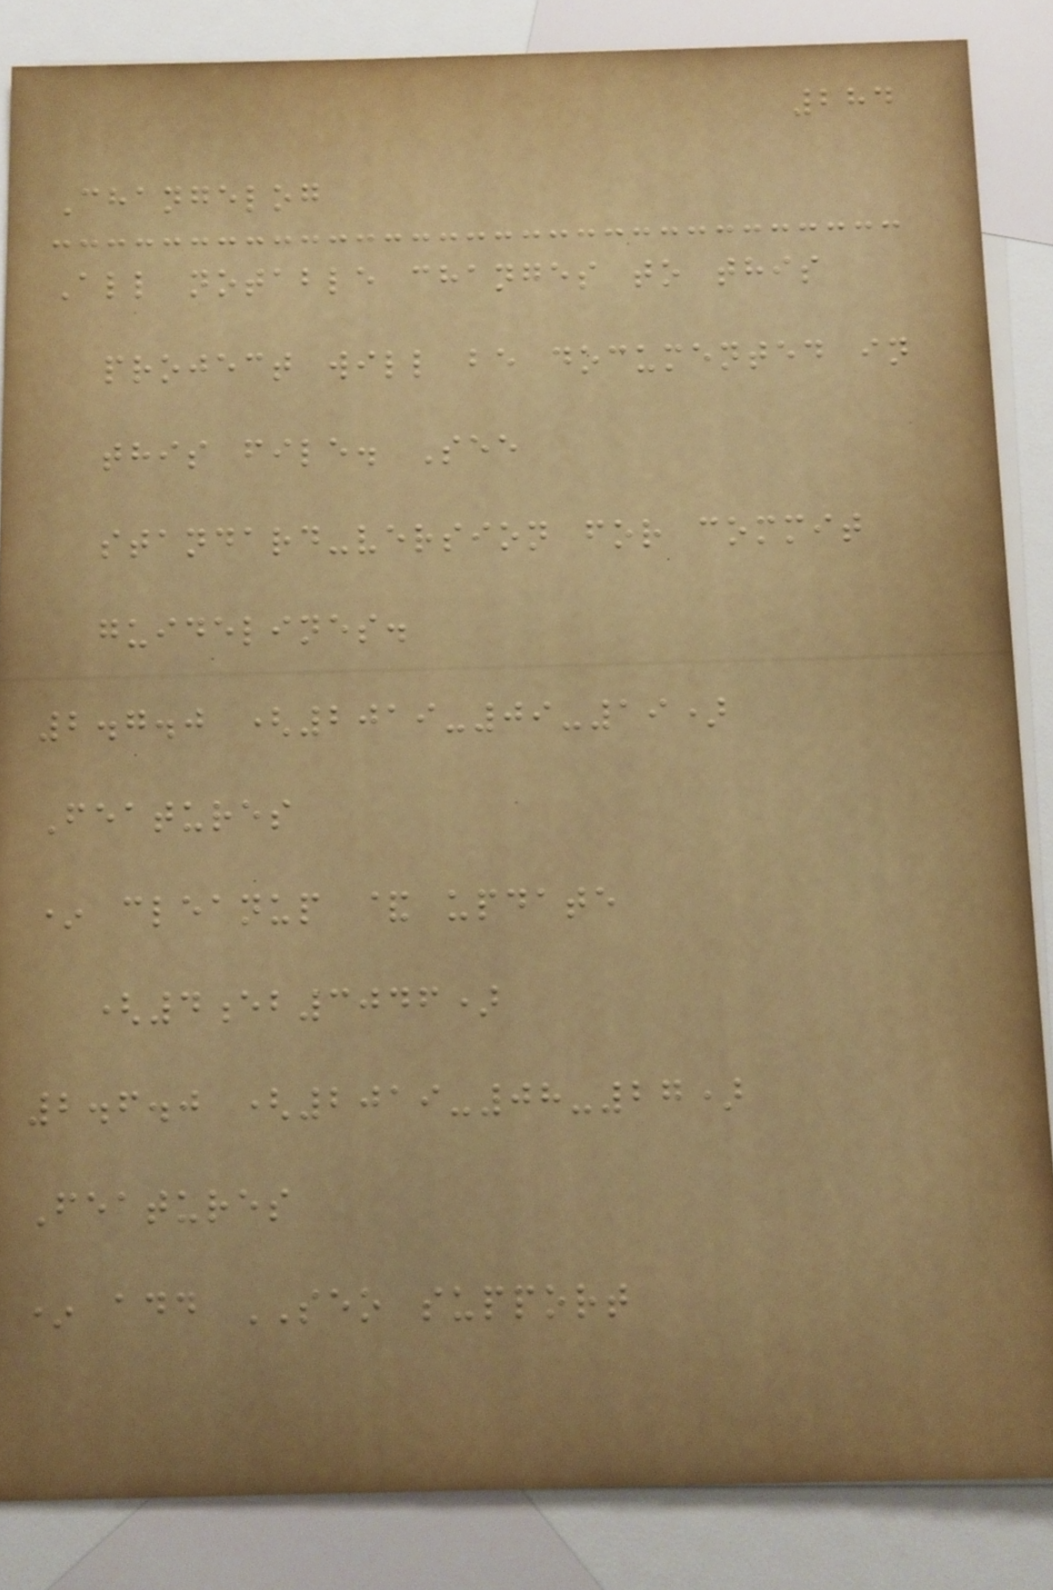284
Changelog
All notable changes to this
project will be documented in
this file. See
standard-version for commit
guidelines.
2.7.0 (2019-09-19)
Features
* cleanup & update
(4eb3046)
2.6.0 (2019-08-27)
Features
* add SEO support
